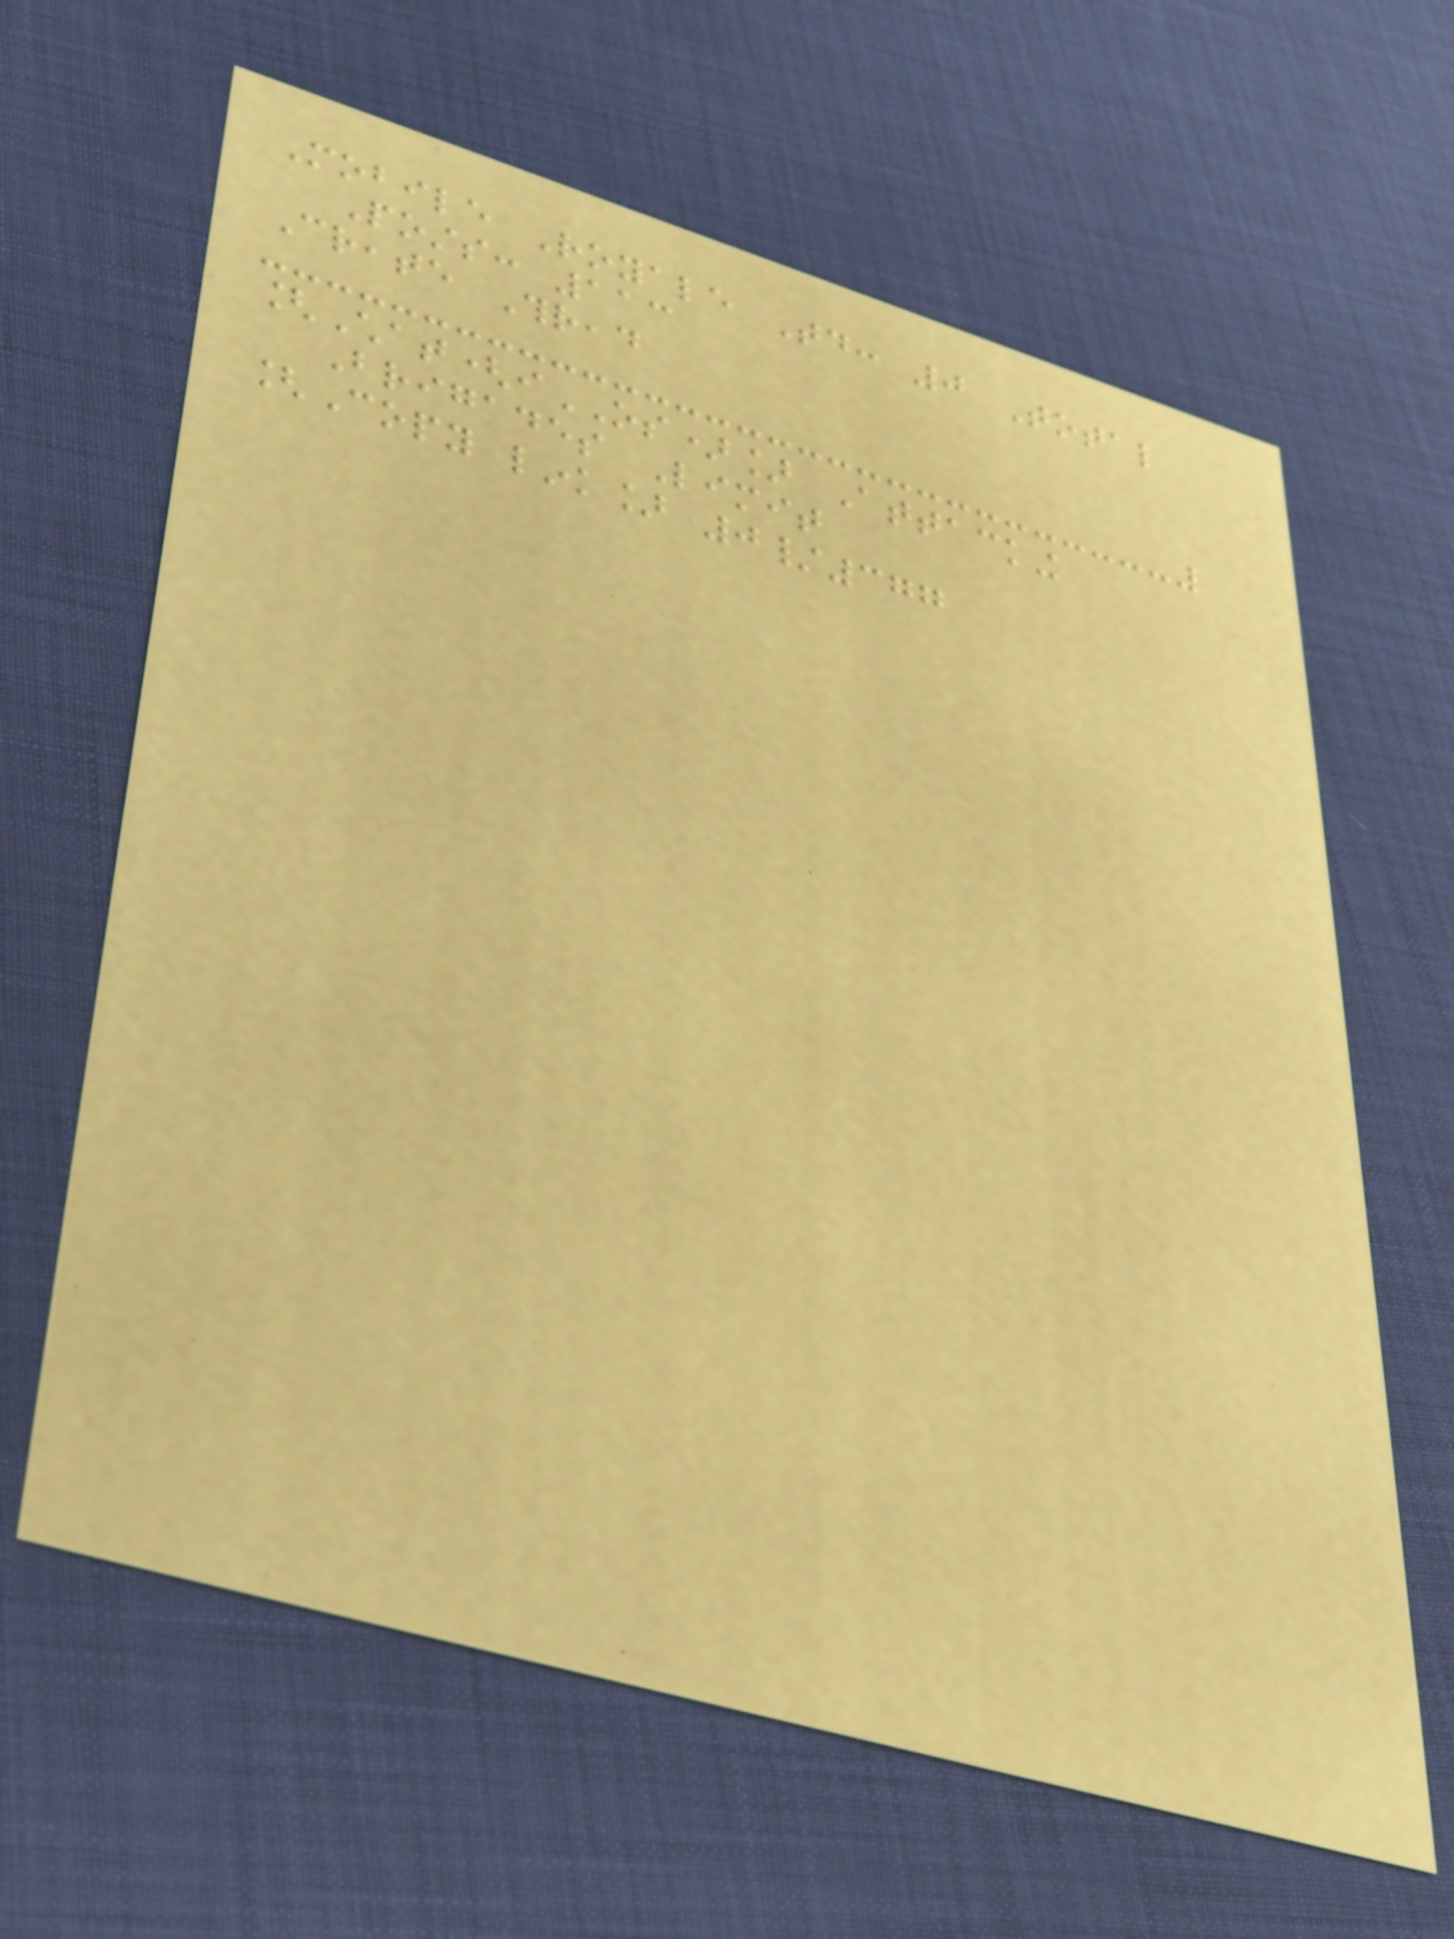Mobile Royale Today: 0 Total
Posts: 113
Create Thread
[Chat(iOS)] Attacking
Brigades Limit
[Copy link] 0/377
